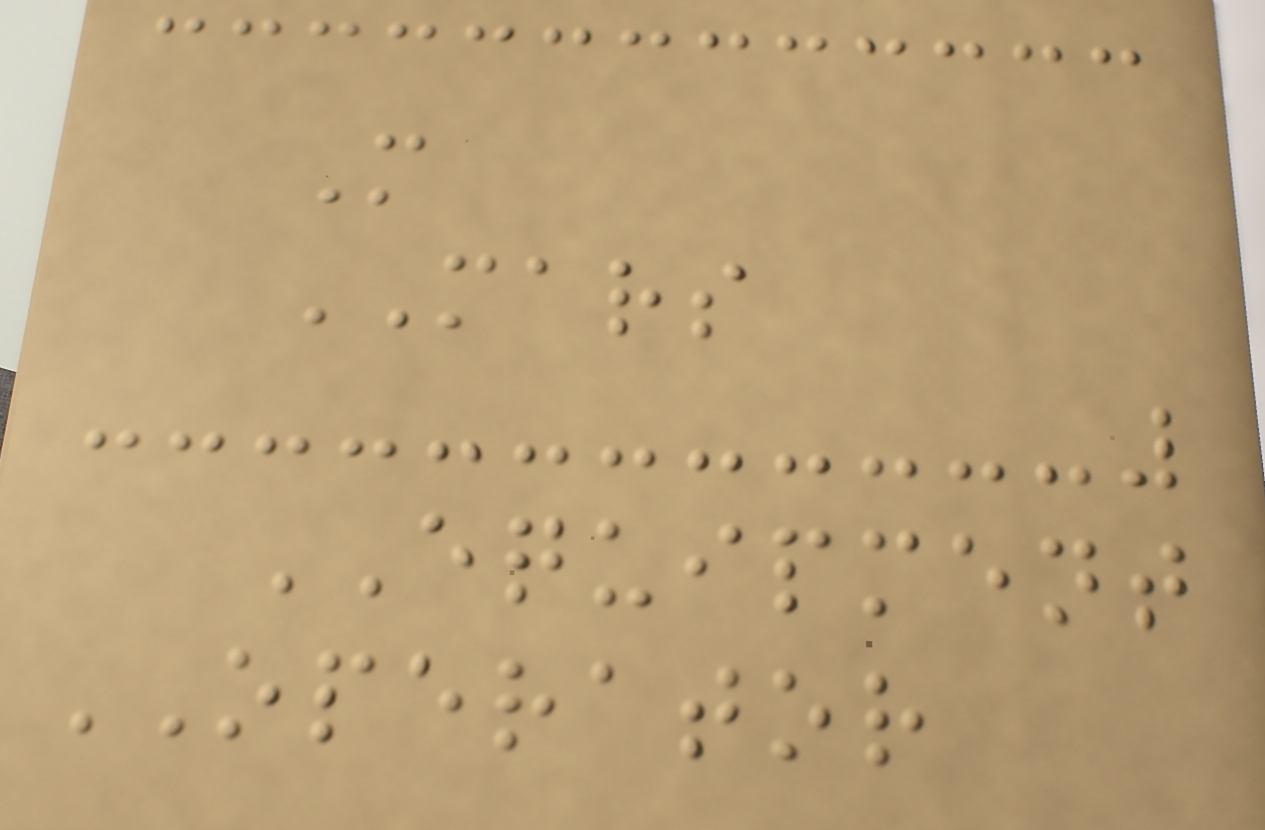M
MARS
EQUIPMENT
OPERATOR
